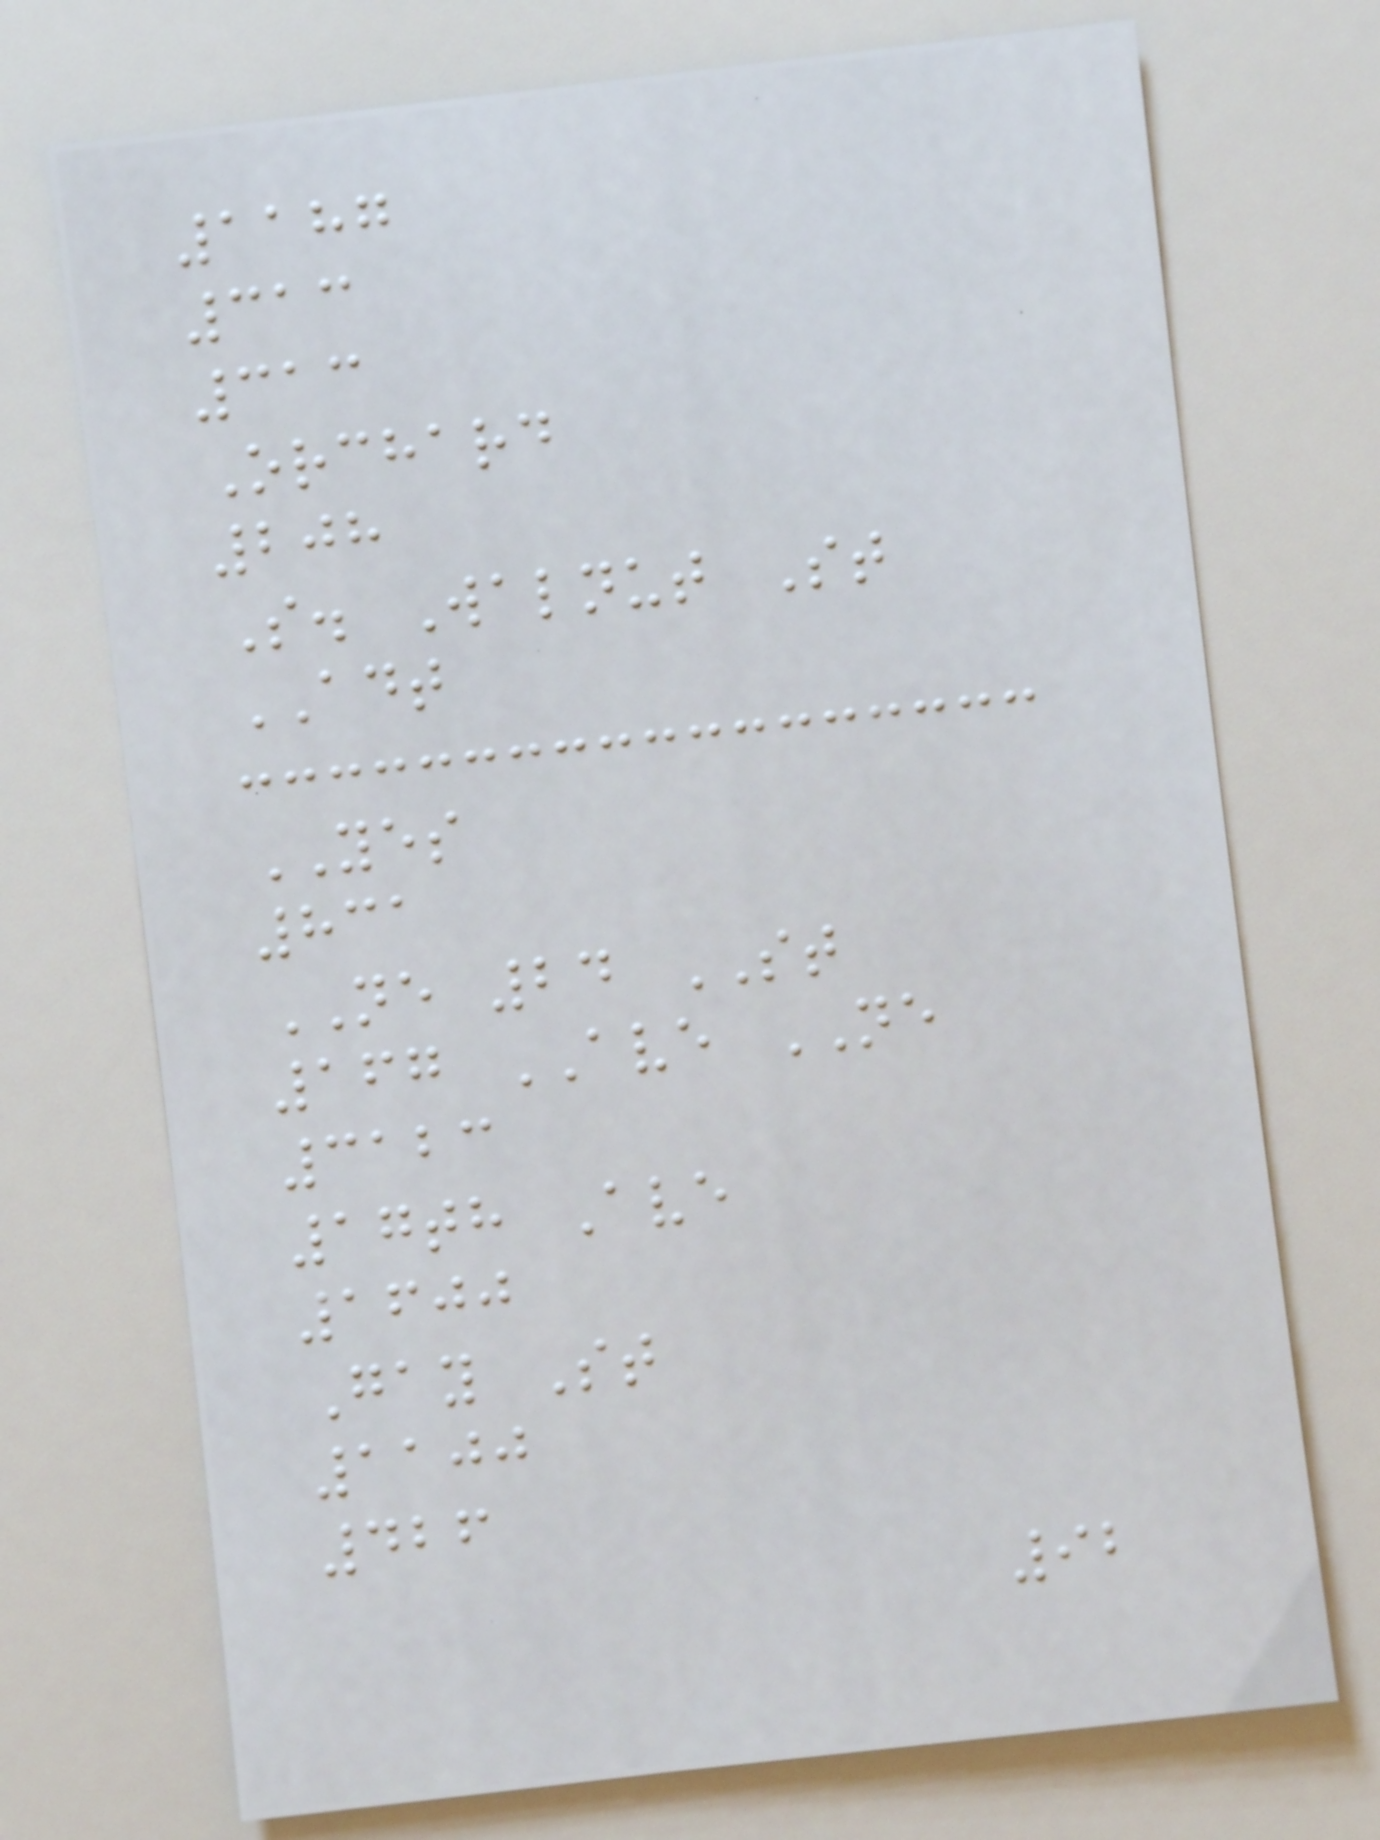1187
313
313
Orchard
208
S. Walnut St
ADT
YES
831
NE 24 ST
167 AVE NE
3123
17th Ave
1600
Gay St
1100
426
92
